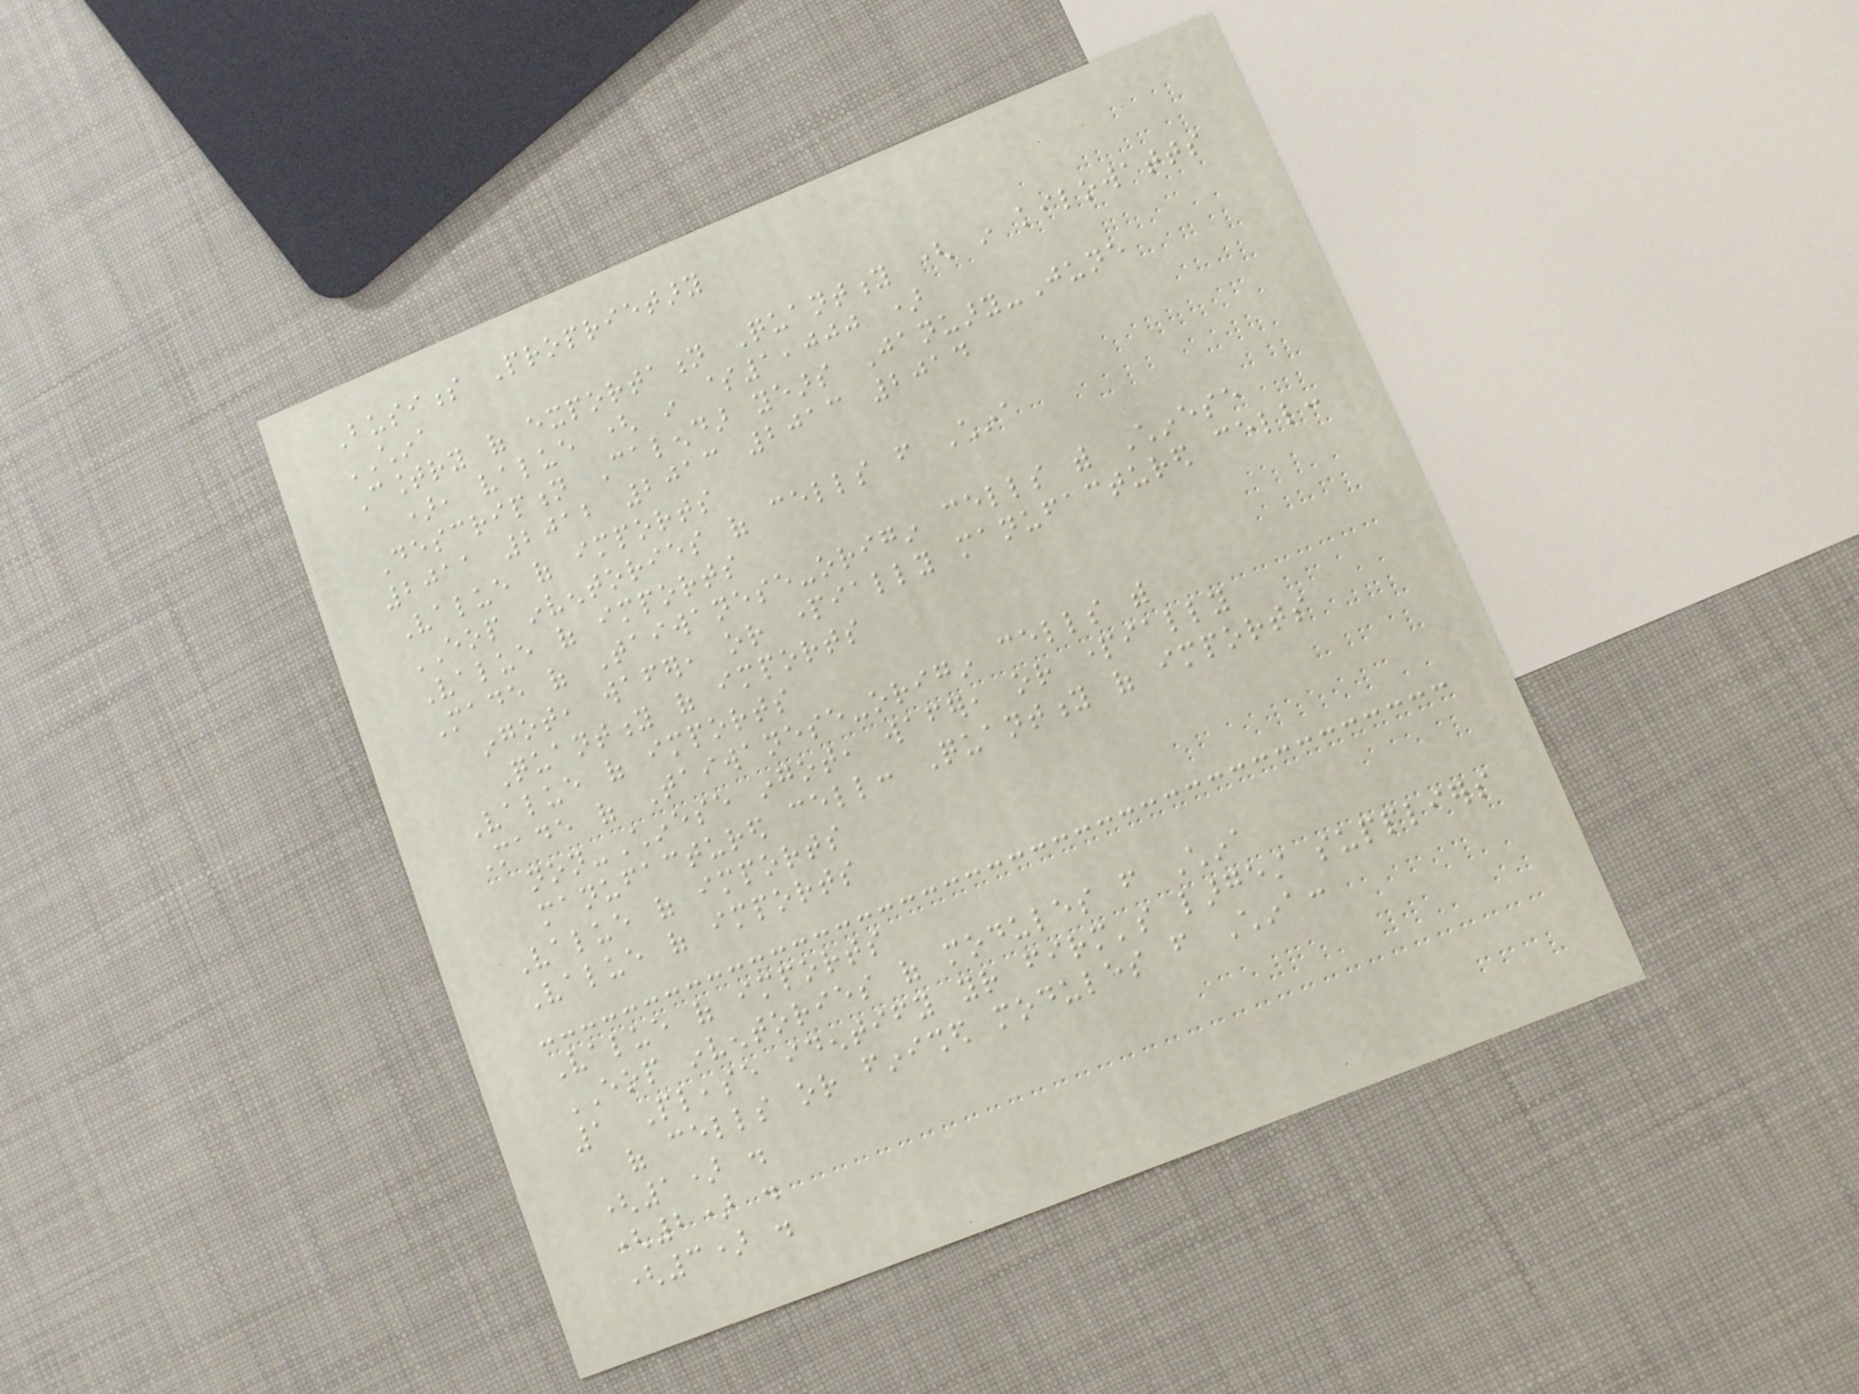Business Proprietary
CHINA
Country of exportation Quantity ( in kilowatts
), value ( in $1,000 )
Description Calendar years January-June
2011 2012 2013 2013 2014
Value of imports
EOP inventories of cells from China
Value of imports
Made of Taiwanese-origin cells with Chinese
ingot, wafer, or partially manufactured cell:
Quantity of imports
Value of imports
Made of Taiwanese-origin cells with
non-Chinese ingot, wafer, or partially
manufactured cell: Quantity of imports
Value of imports
Value of imports
Value of imports
EOP inventories of modules from China
1 Please identify your firm's largest suppliers
of cells or finished modules from China:
(1) .
(2) .
(3) .
